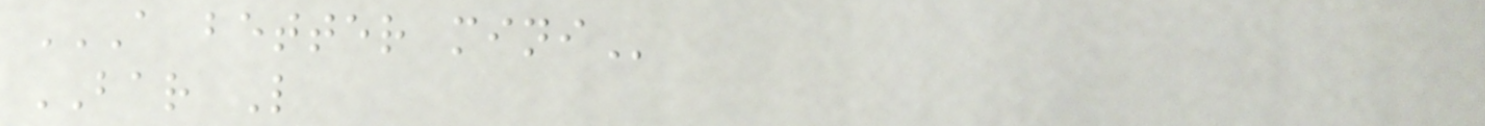A BETTER MINI
BAR L
